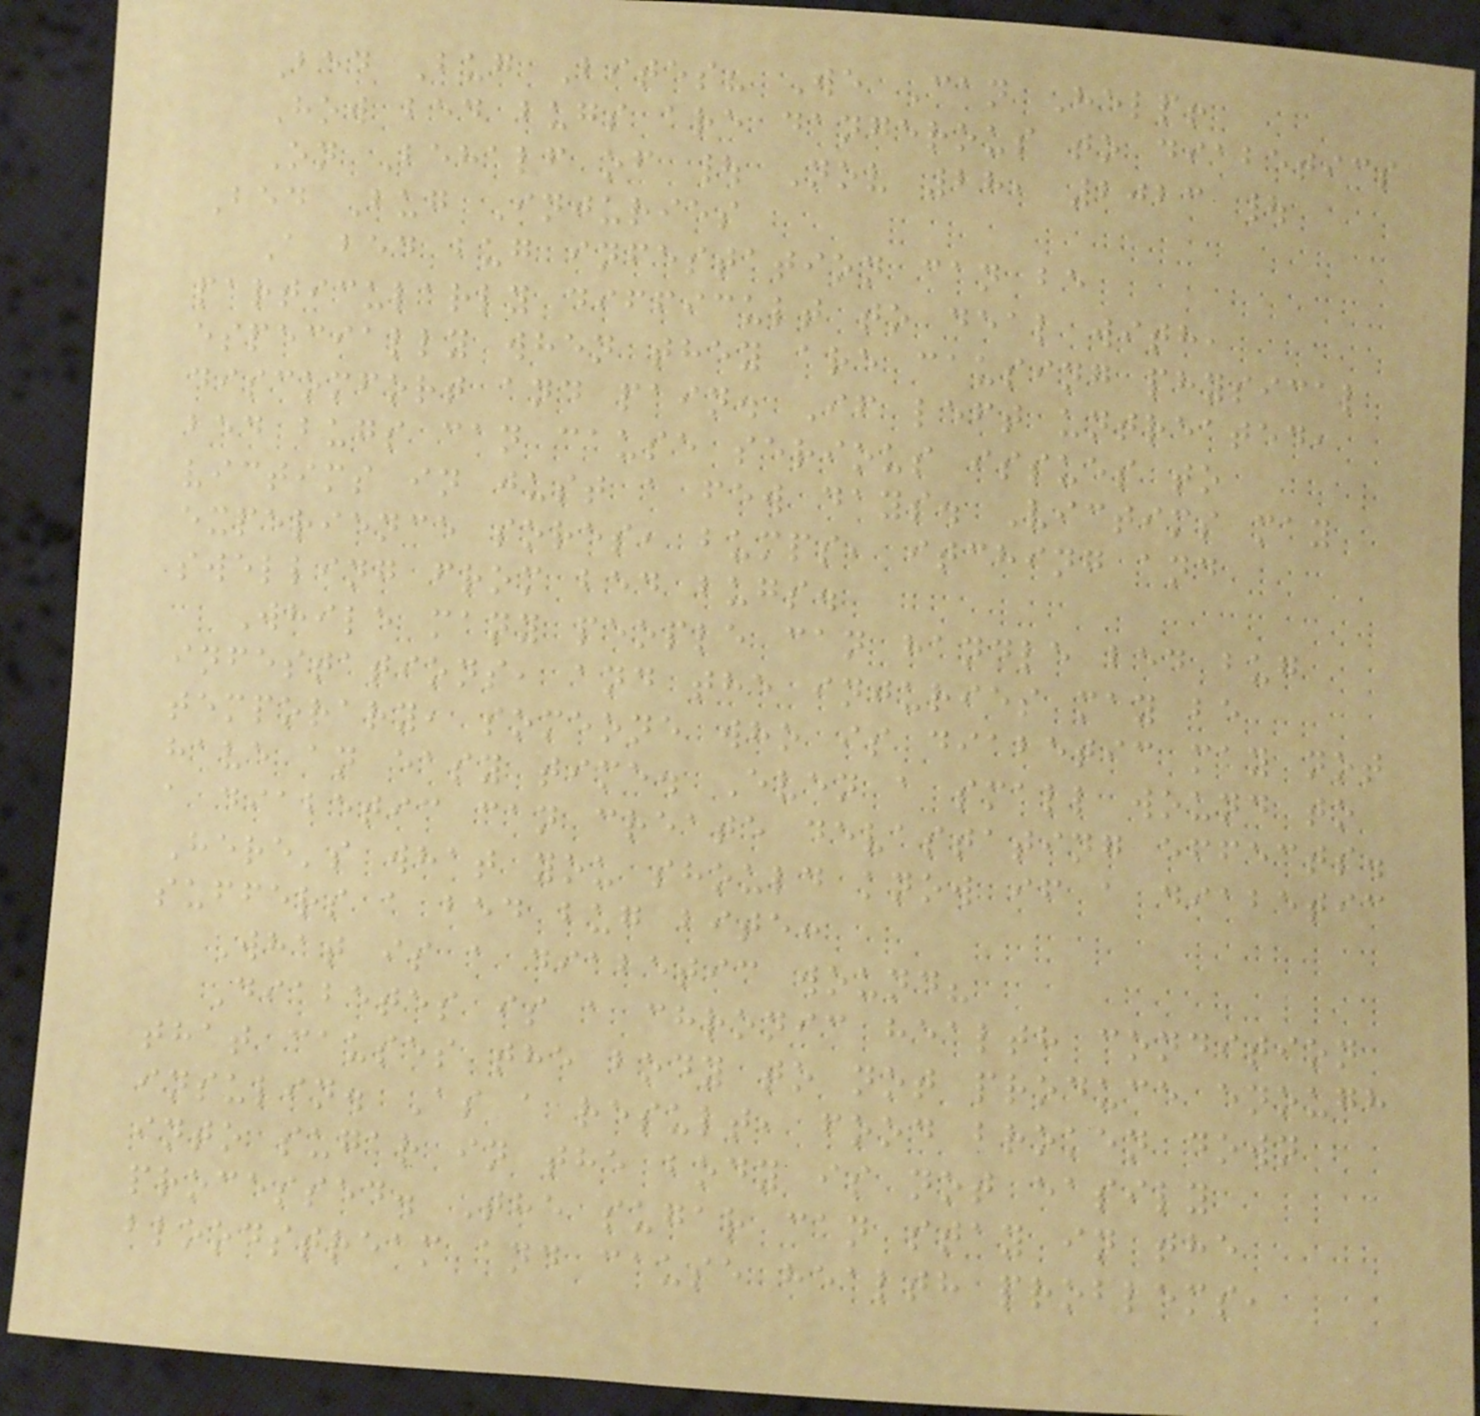Bed Bug Bites? We Can Help!
How bed bugs are dangerous to diabetics
On Behalf of | Nov 28, 2023 |
Bed Bug Injuries
A bed bug infestation can be
particularly difficult to deal with,
especially when they are causing physical
discomfort and pain. If left untreated,
bed bugs can cause serious issues to
victims in just a few days. Victims may
experience sores, bumps, itching and
swelling from bed bugs.
While many people can handle bed bug
infestations, and the injuries may be
temporary, someone who is diabetic may not
have an easy time. Even a small wound to
a diabetic can create devastating effects.
Here's what you should know if a diabetic
suffers a bed bug bite:
What is a diabetic wound?
Diabetes is a chronic health condition
that causes the body to not produce enough
insulin. As a result, food broken down
into sugar in the body is not easily
processed. The sugar can stay in the
bloodstream and cause health problems,
